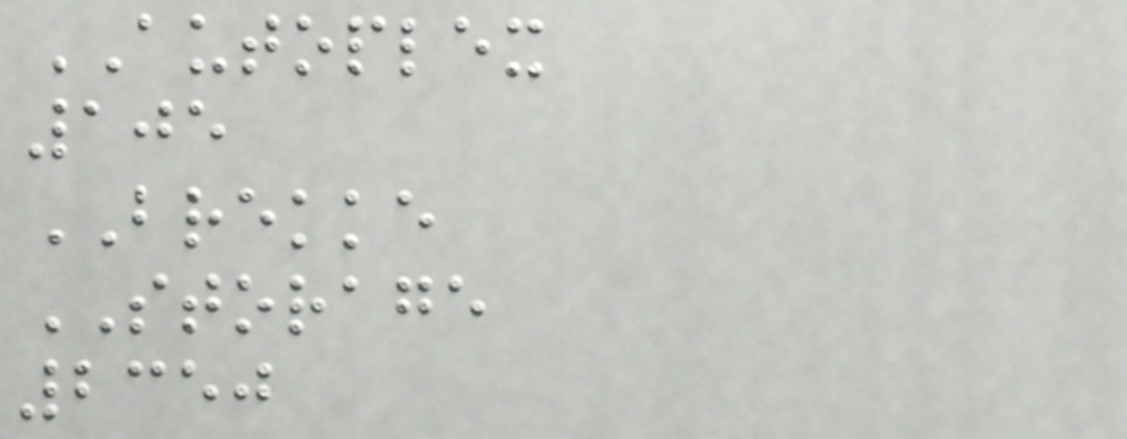AUTOPLEX
105
BREKKE
STORAGE
2350
